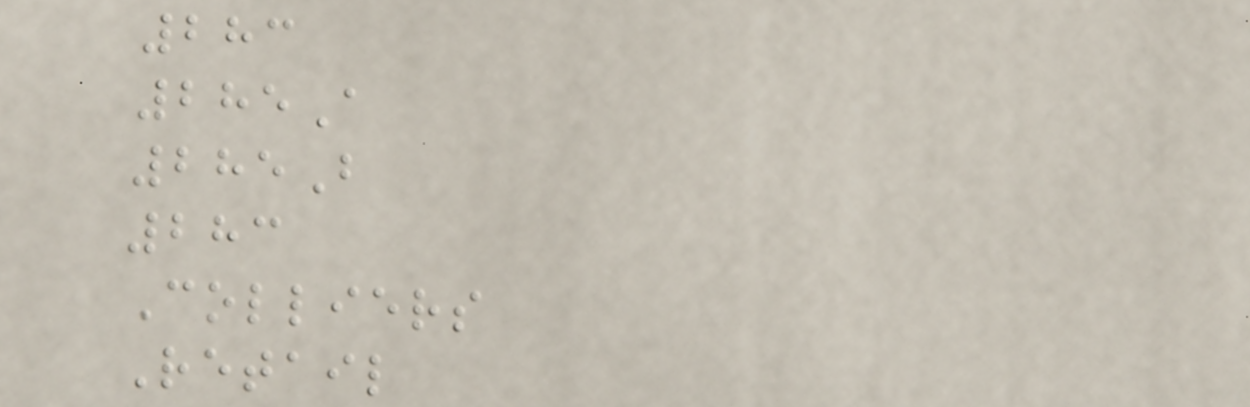283
285A
285B
283
Colliers
Retail
